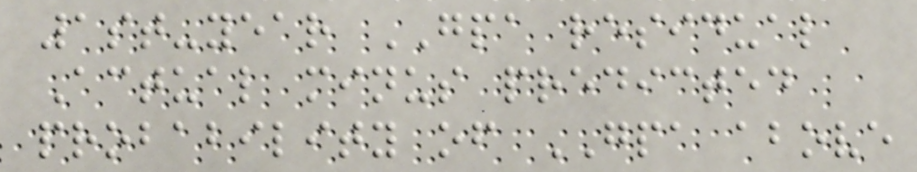1st-year GPA residual
Actual minus predicted
probability of GPA above
